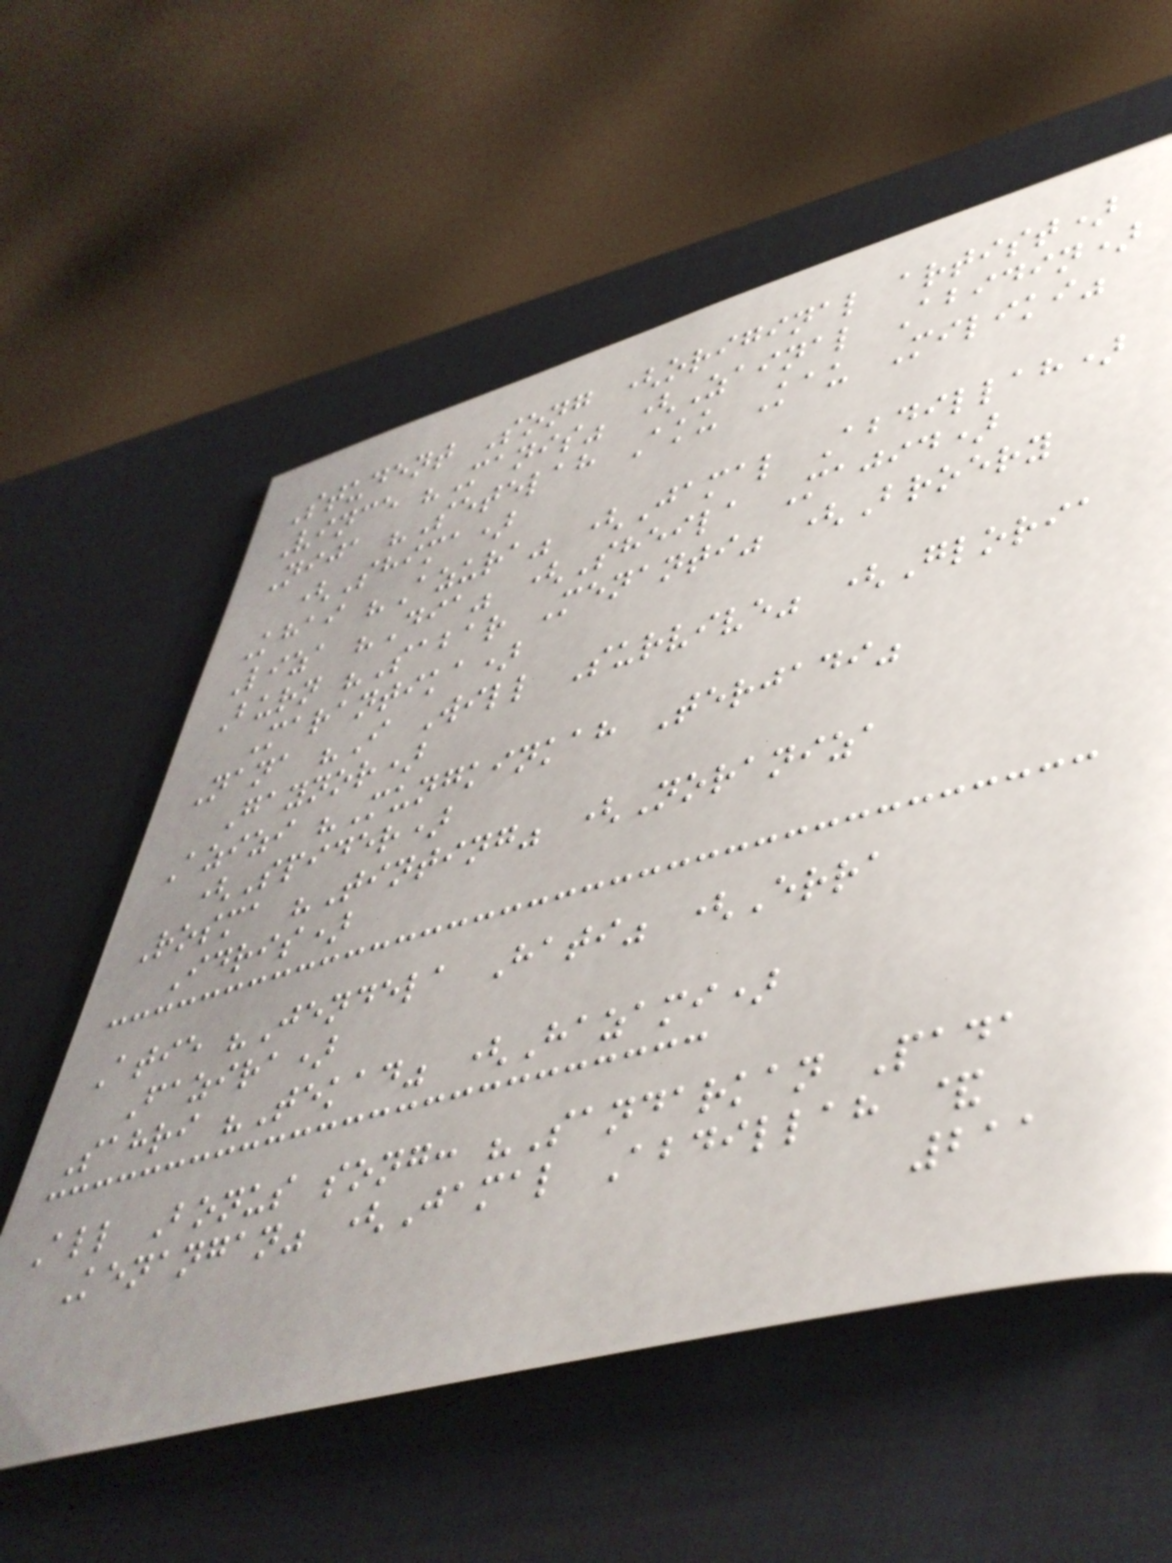Student Song (original artist)
Vince "Manis" (Zainal Abidin)
Nija "Setelah Aku Kau Miliki"
(Shima)
Khai "Azura" (Jamal Abdillah)
Liza "Dia" (Sheila Majid)
Burn "Sabar Menanti" (Broery
Marantika)
Nana "I Will Survive" (Gloria
Gaynor)
Azizi "Mungkinkah Terjadi"
(Spider)
Rosma "Tinting" (Noraniza
Idris)
Atie "Jendela Hati" (Erra
Fazira)
Sahri "Tekad" (Hazami)
All Bonus song: "Sandarkan Pada
Kenangan" (Jamal Abdillah &
211
